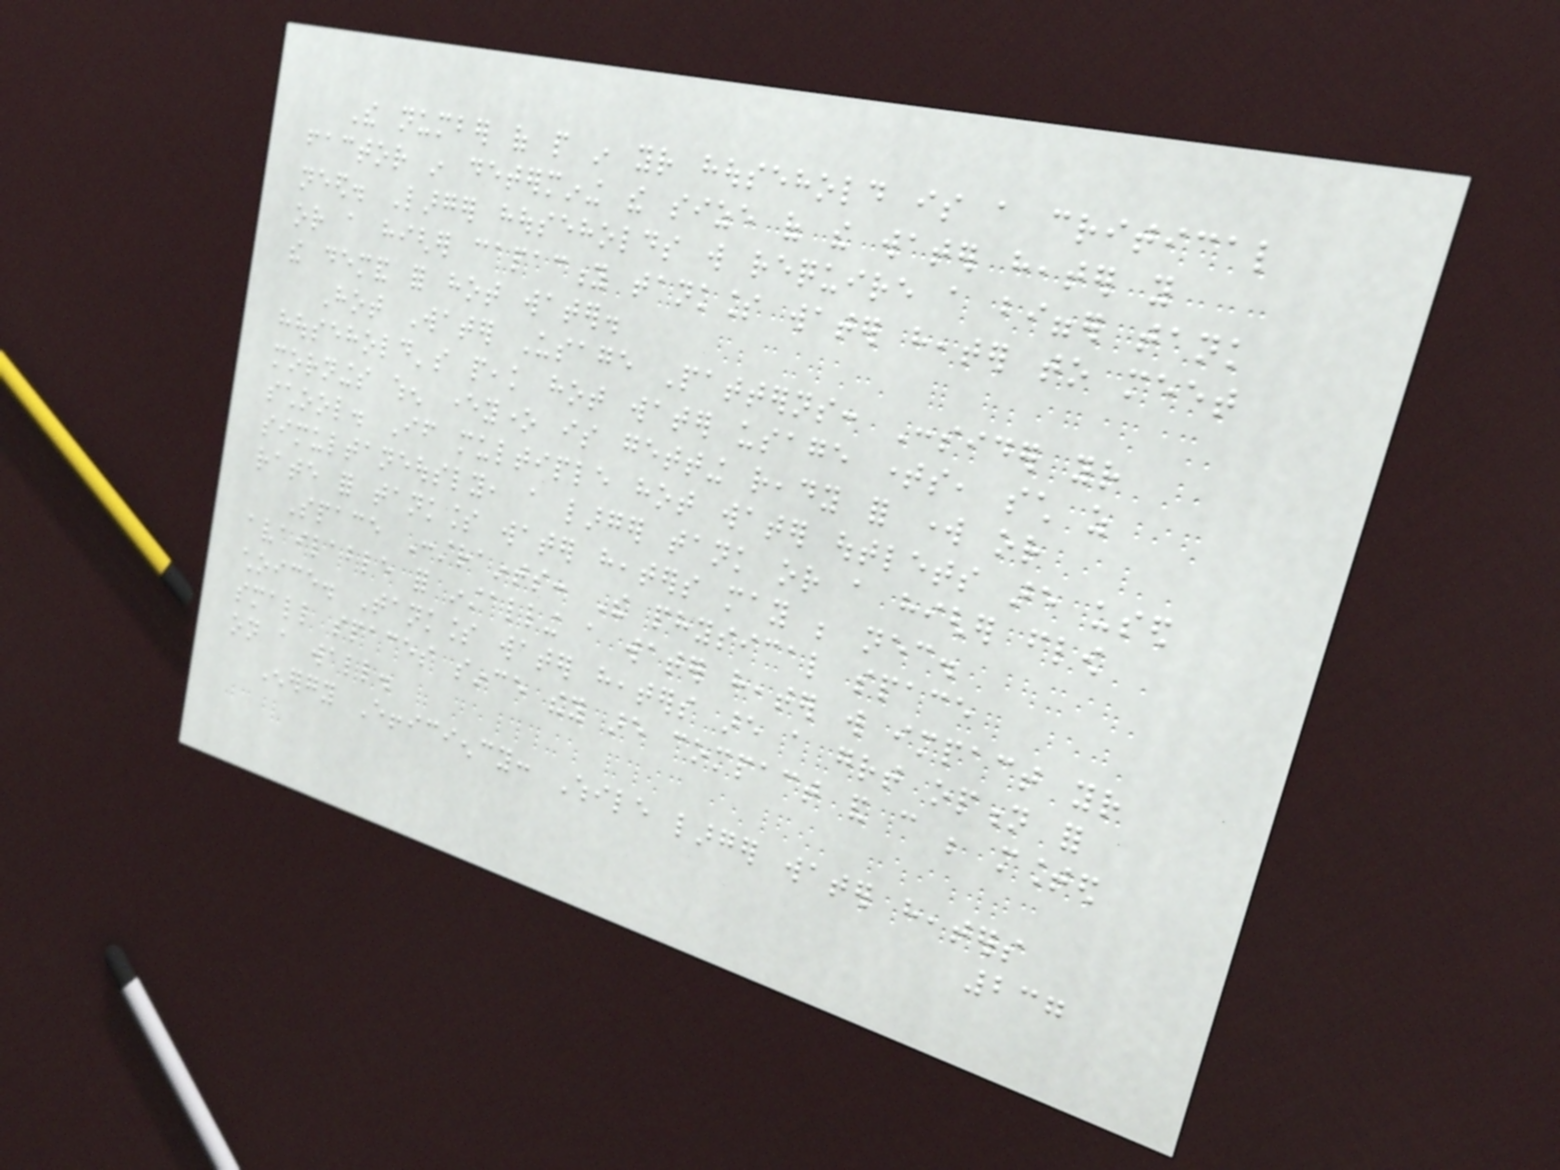The number of people in your household is a critical
factor in determining the size of the water heater you
need. Larger households will require a bigger tank
or a higher capacity tankless water heater to meet
the demand for hot water.
Hot Water Usage Patterns: Consider your
household's peak hot water usage times, such as
mornings when everyone is getting ready for work or
school. If multiple hot water outlets are used
simultaneously, a larger tank or a higher flow
rate for tankless water heaters may be necessary.
Space Constraints: The physical space
available for installing a water heater will impact your
choice. Tankless water heaters are a great option for
small spaces since they are compact and can be mounted
on a wall.
Energy Efficiency: While larger water heaters
237
